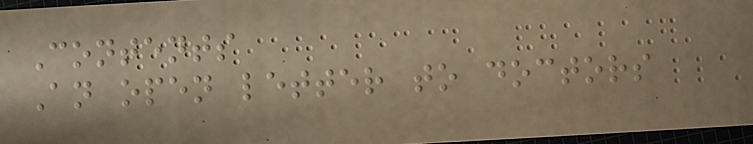Contents
An open letter to doctors
